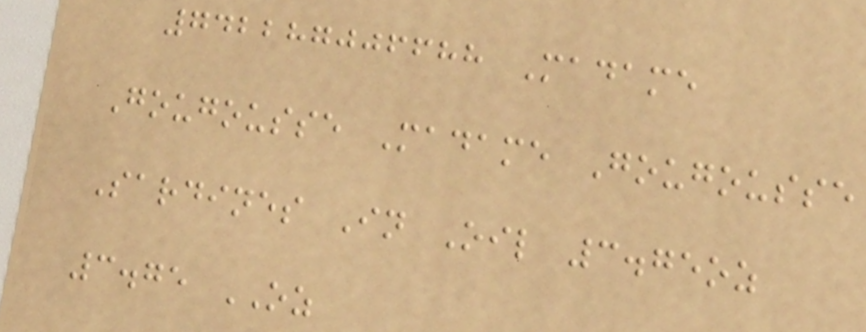742287006688 Madame
Gougousse Madame Gougousse
Sardines In Oil 3.75oz
3.75 OZ
